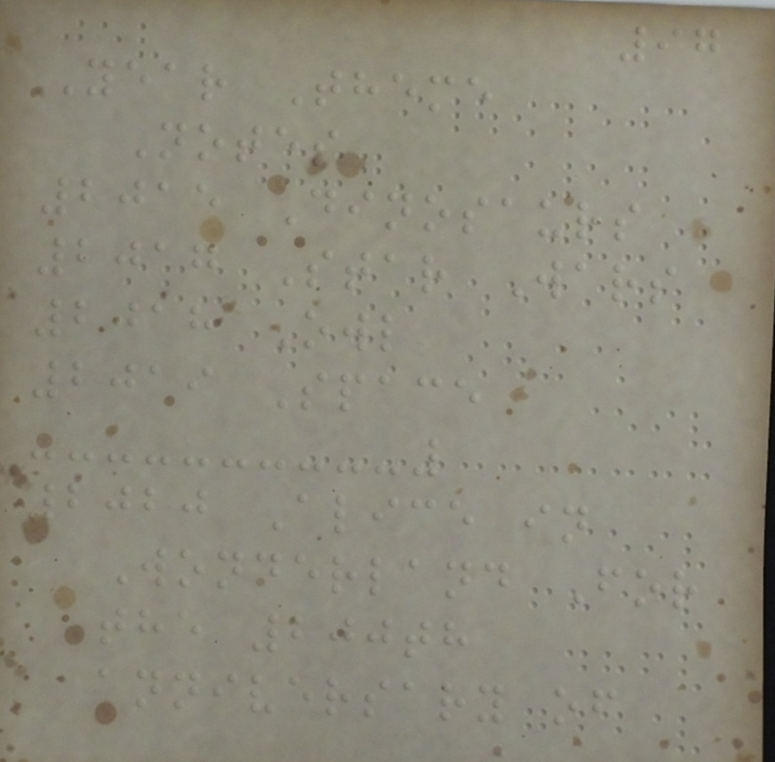97
Year Theme
Notes
2015 Dinosaurs
2017 Star Wars
2018 Owl
2019 Space
2020 Alice in
Wonderland For
the 200th
anniversary of
